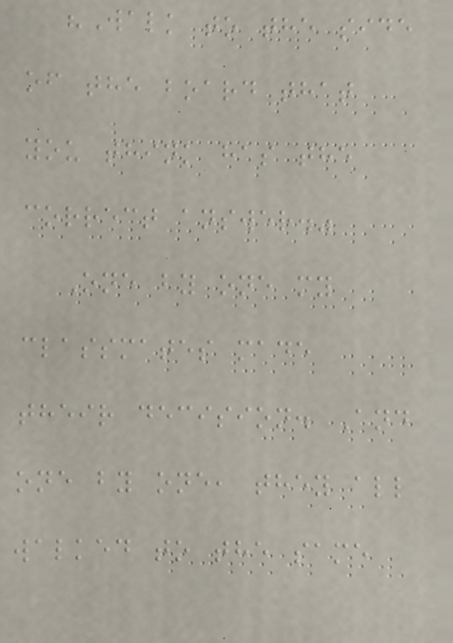"Walk to the side
of the board that
you think has the
correct answer."
One by one my
classmates made
their decision. And
one by one, they all
walked to the same
